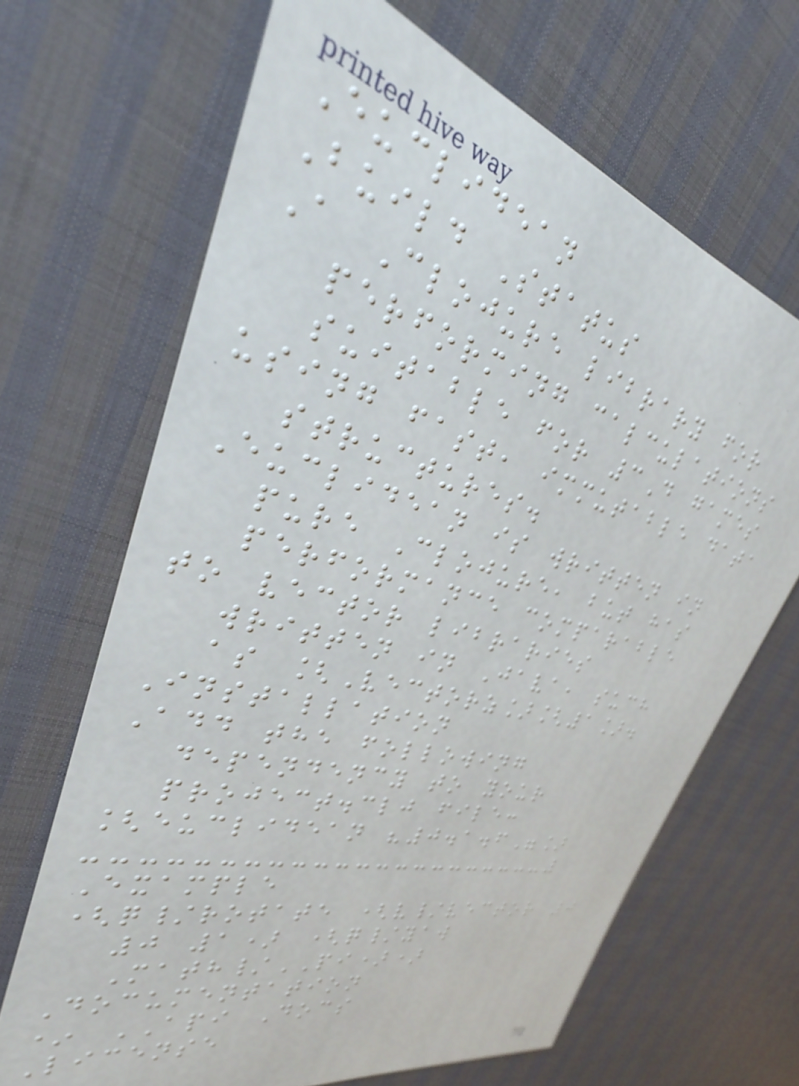Euclidean
Build Status
A Clojure library for
performing calculations
suitable for 3D games
using fast, immutable data
structures.
Euclidean is written in
pure Clojure, but has
performance comparable
to vector libraries
written in Java, such
as [Vectorz][1].
Installation
Add the following
dependency to your
project.clj file:
[euclidean "0.1.6"]
Example
(q/rotate (v/vector 0
0 1) (q/yaw
Math/PI))
Documentation
* API Docs
License
